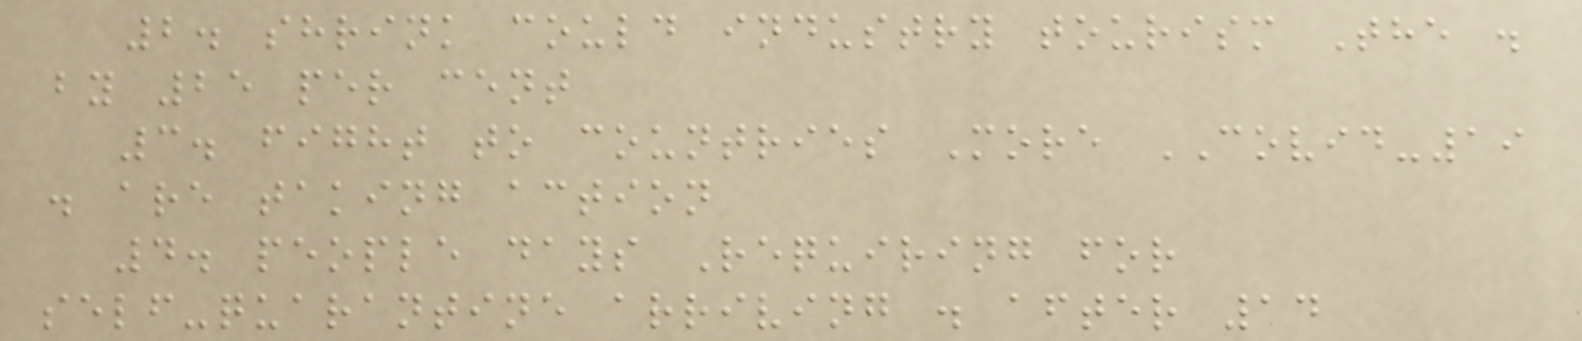2. shrink could industry tourism The .
by 25 per cent
3. fight to countries More COVID-19
. are taking action
4. people days Requiring for
self-quarantine arriving . after 14
